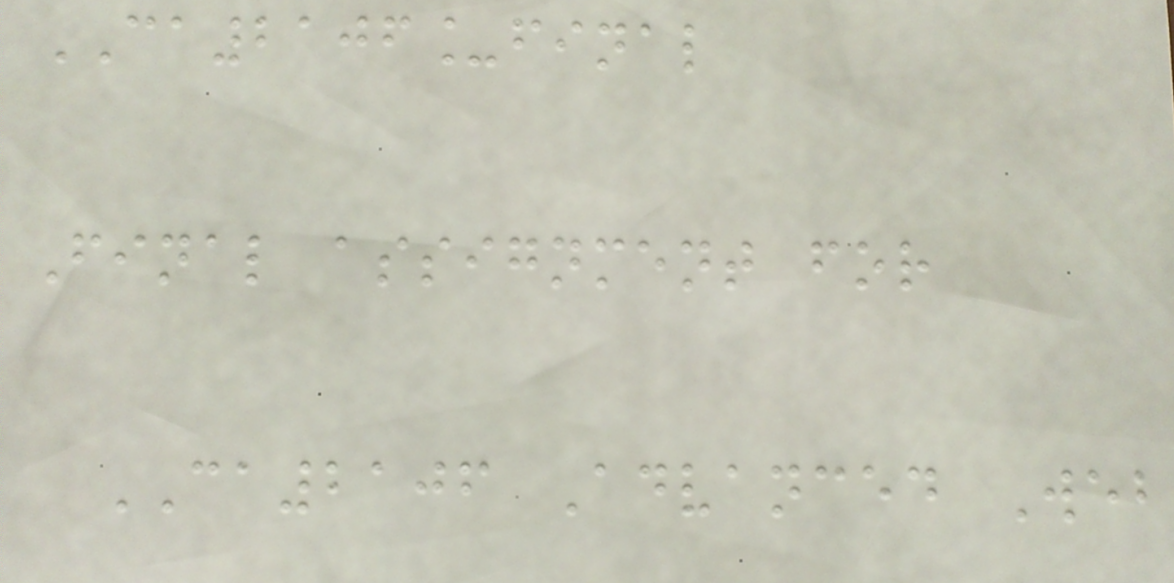CA2106_final
Final assignment for
CA2106 Advanced Web
